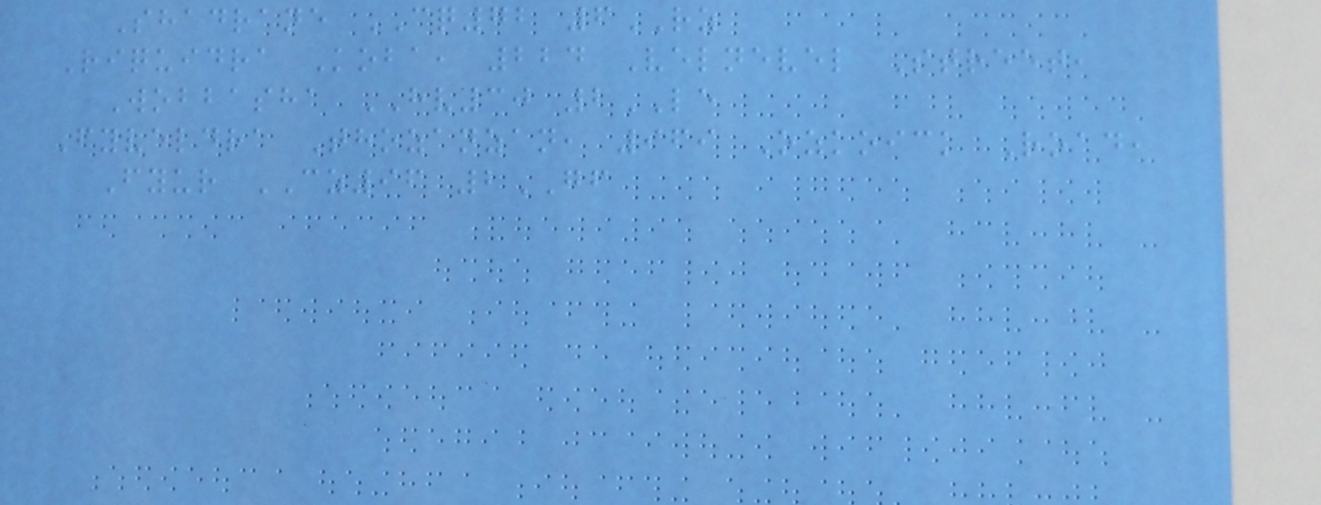Shadrane CQ72 6RZ
Riquidra Koba, 224 Velnevel Street,
Wobbasha HV30 2LE
Fyveldra Thozanzan, 969 Ozkoick Road,
Fyur CZ96 2GF
